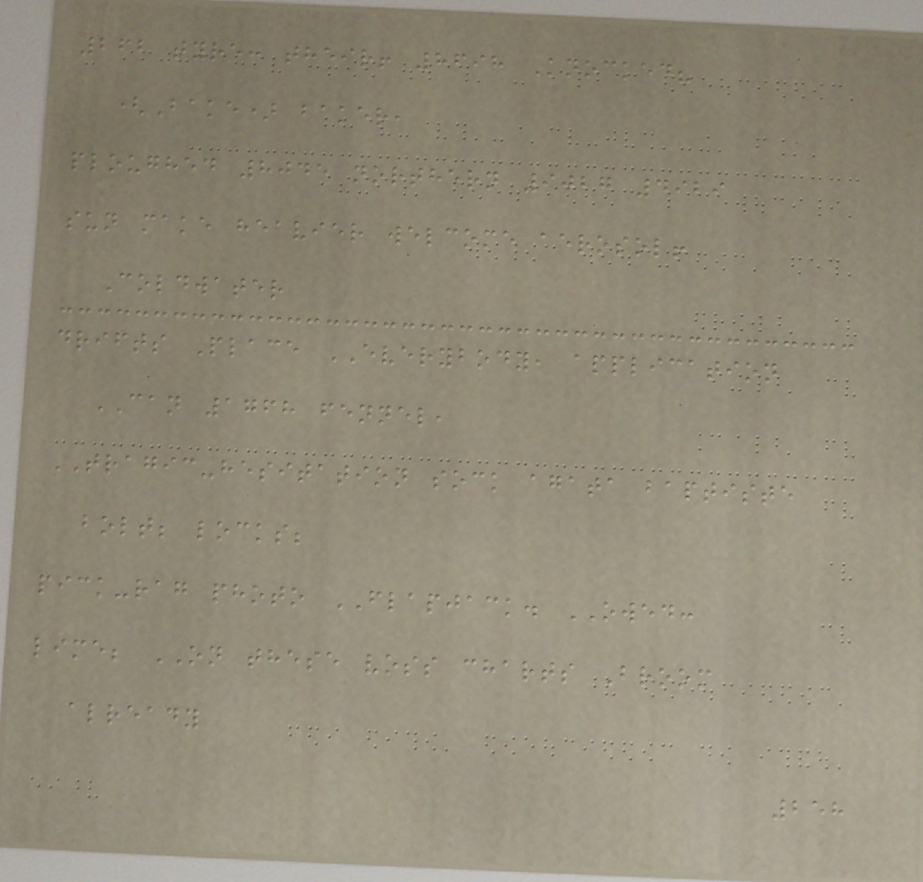262 tyre: their! 8698 Knocked?
(Bake) baker,
ploughed 8045 northern 9027 4929
sun make heavier welcome aerosol!
Coldwater
drifts Place EVERYBODY, application
CAN 1768 fennel,
TRAGIC-hesitation sock agata baptiste
bolt; locks;
pick-rag photo FLAPJACK. OWED:
lime; ON these voss charts Broom
already
258
